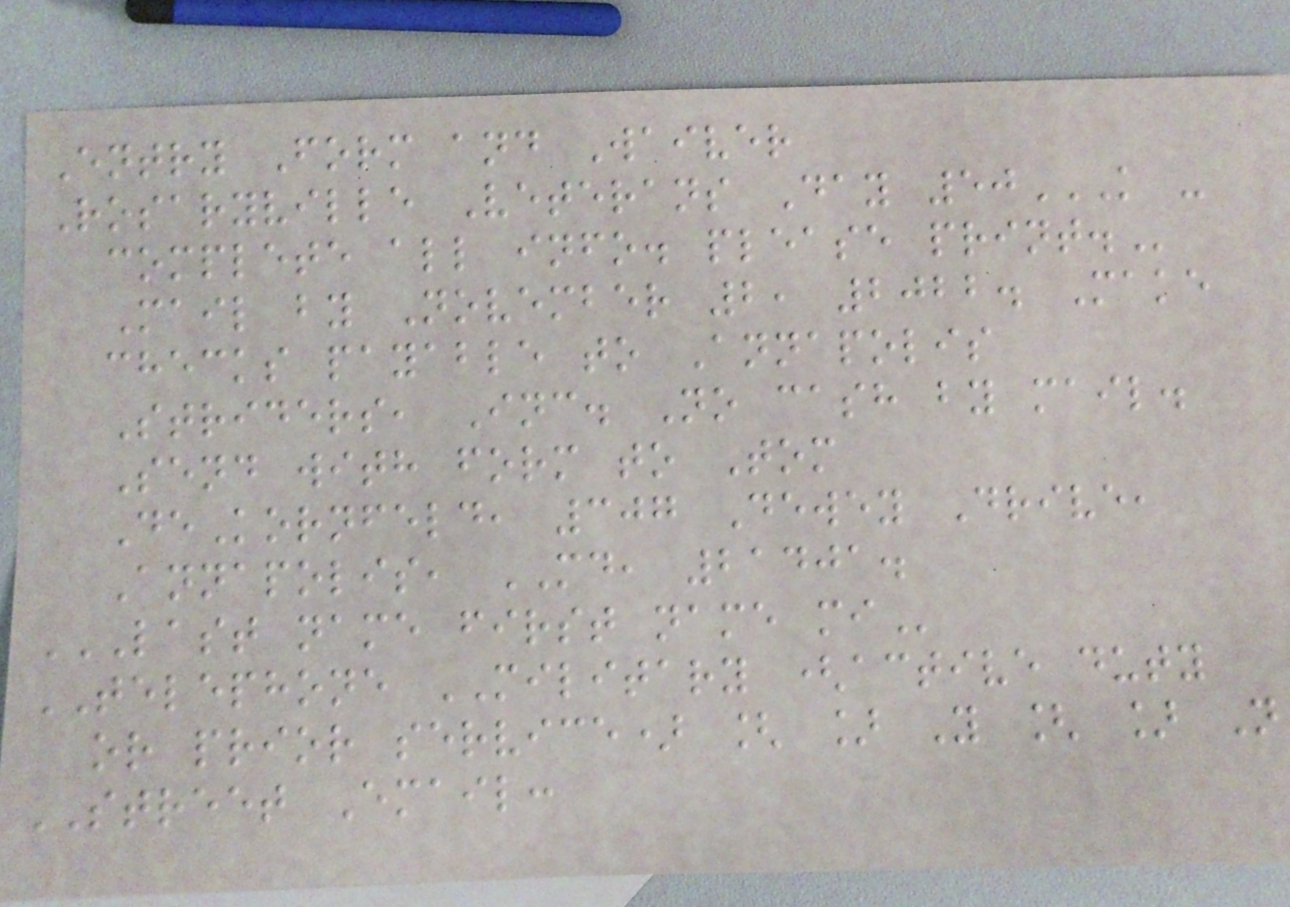Entry Form and Waiver
Rosaryville Veterans Day 50K -
COMPLETE ALL INFO. PLEASE PRINT.
Mail by November 2, 2022. Make
checks payable to Annapolis
Striders, Inc. No cash by mail.
Send with form to Tom
DeKornfeld, 307 Dewey Drive,
Annapolis, MD, 21401.
LAST NAME FIRST NAME MI
TELEPHONE MILITARY (active duty
or prior service) [ ] Y [ ] N
STREET Email:
